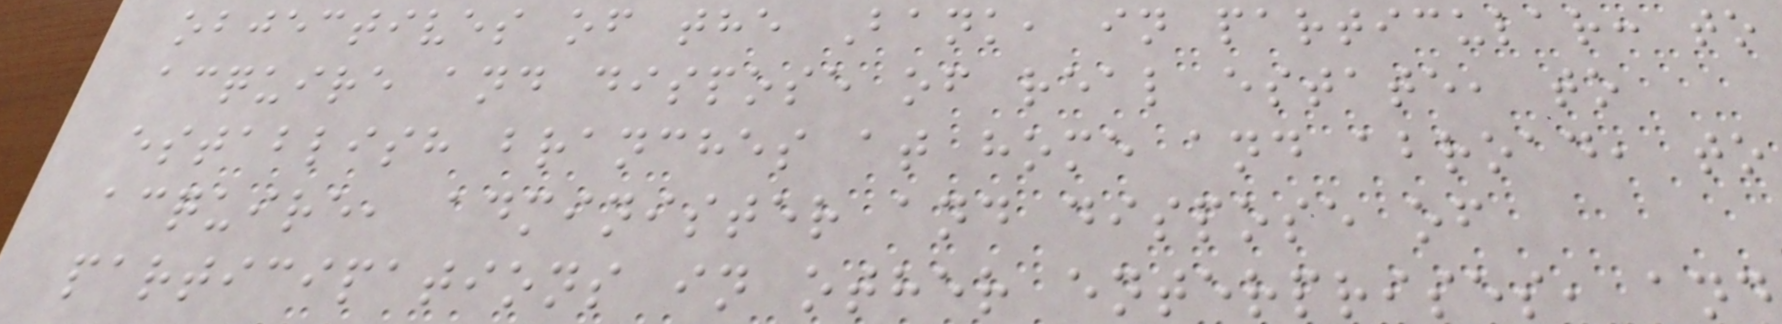objectives of the Bank, in particular: to
acquire and dispose of real estate, to
establish branches at home and abroad, to
acquire, administer and dispose of
participations in other enterprises, and
